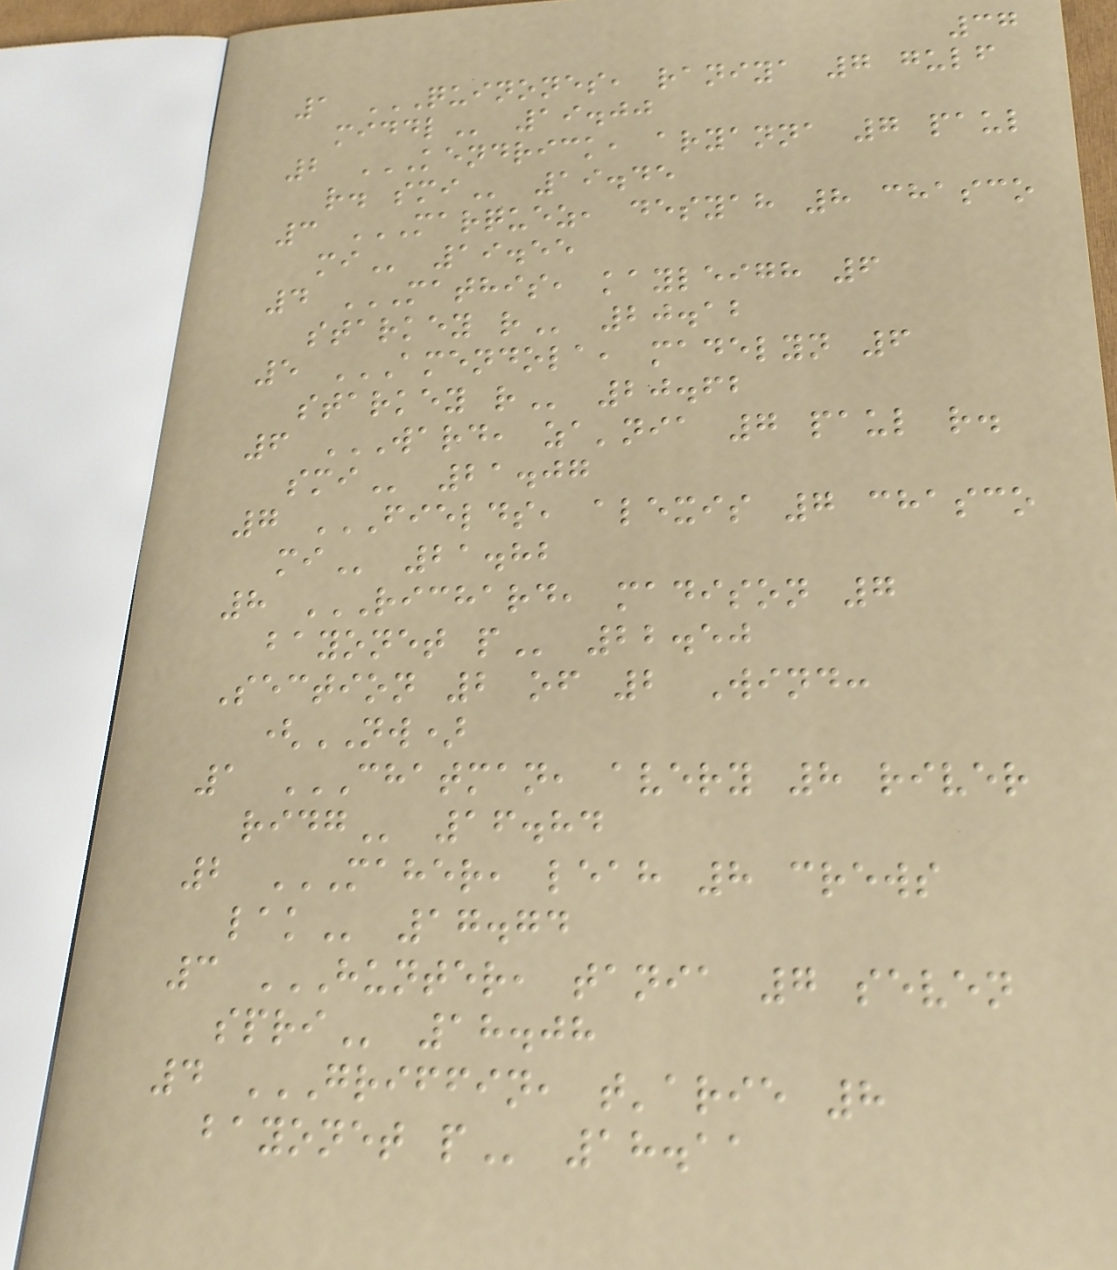37
1 QUINONES, RANIYA 7 GULF
MIDDL 19.00
2 KENDRICK, ARYANNA 7 PAUL
R. SMI 19.45
3 MARQUEZ, DESYAH 8 CHASCO
MI 19.55
4 MATHIS, KAYLEIGH 6
STARKEY R 20.12
5 AMENDOLA, MADELYN 6
STARKEY R 20.62
6 WARD, ZA'NIA 7 PAUL R.
SMI 21.07
7 FIELDS, ALEXIS 7 CHASCO
MI 21.82
8 RICHARD, MADISON 7
BAYONET P 22.50
Section 2 of 2 Wind:
(NW)
1 CHATMAN, AVERY 8 RIVER
RIDG 16.84
2 MAHER, LEAH 8 CREWS
LAK 17.74
3 HUNTER, TANIA 7 SEVEN
SPRI 18.08
4 GRIFFIN, T'ARIE 8
BAYONET P 18.11
